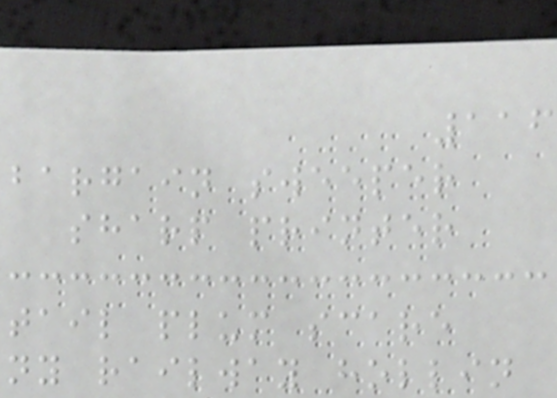116
bargain sweeper
sharp printer
tail plum scare
ny railway hollin
